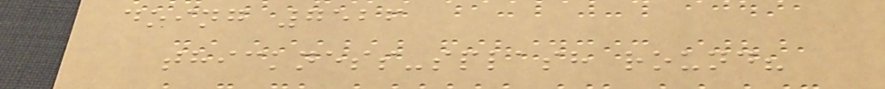doing 7526
thickness-splash round?
